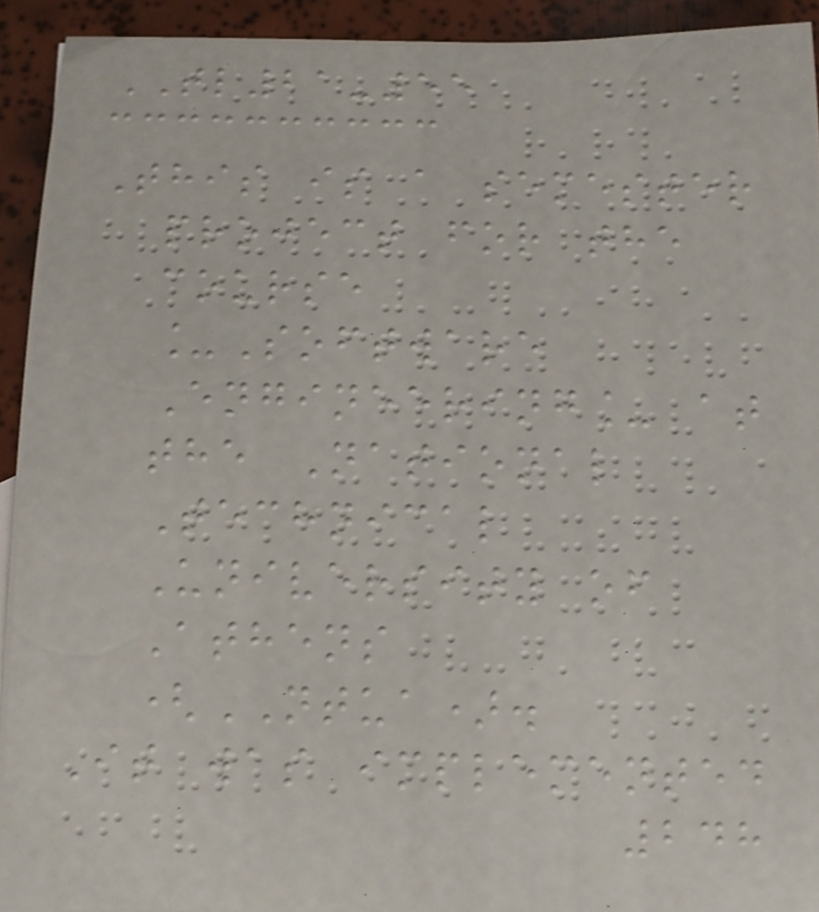TL21-55
This is a semester
project for the
course
_Software
Engineering_ at
the National
Technical
University of
Athens
(NTUA).
It was implemented
248
